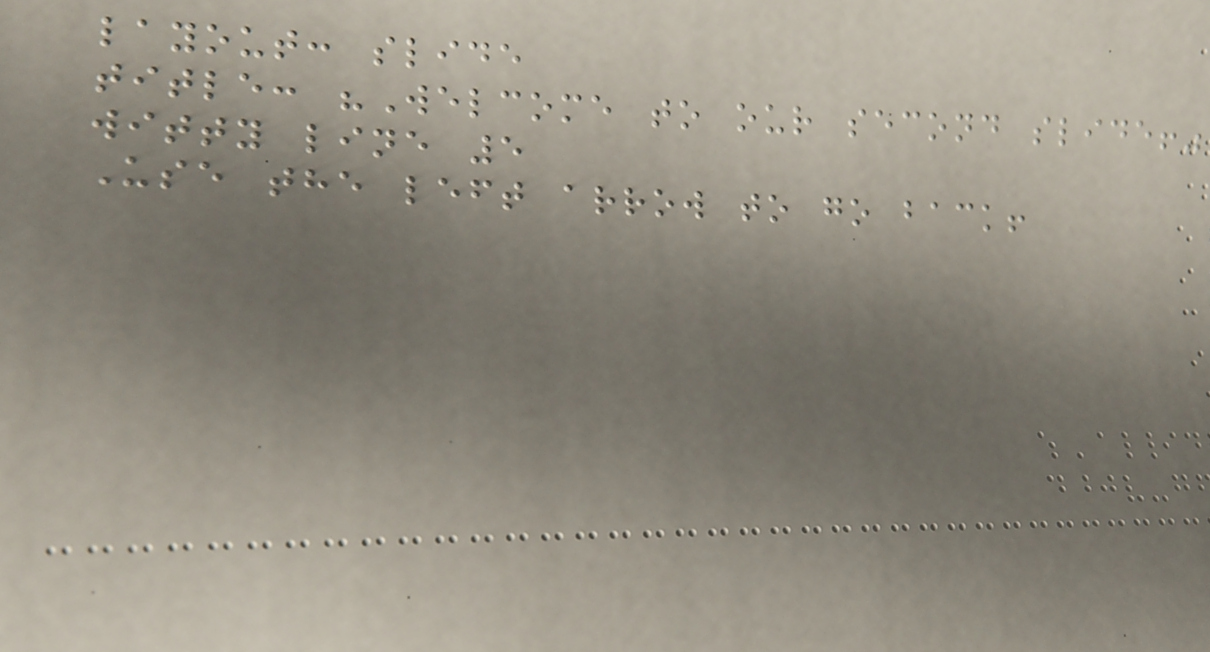layout: slide
title: "Welcome to our second slide!"
witty line 5
Use the left arrow to go back!
